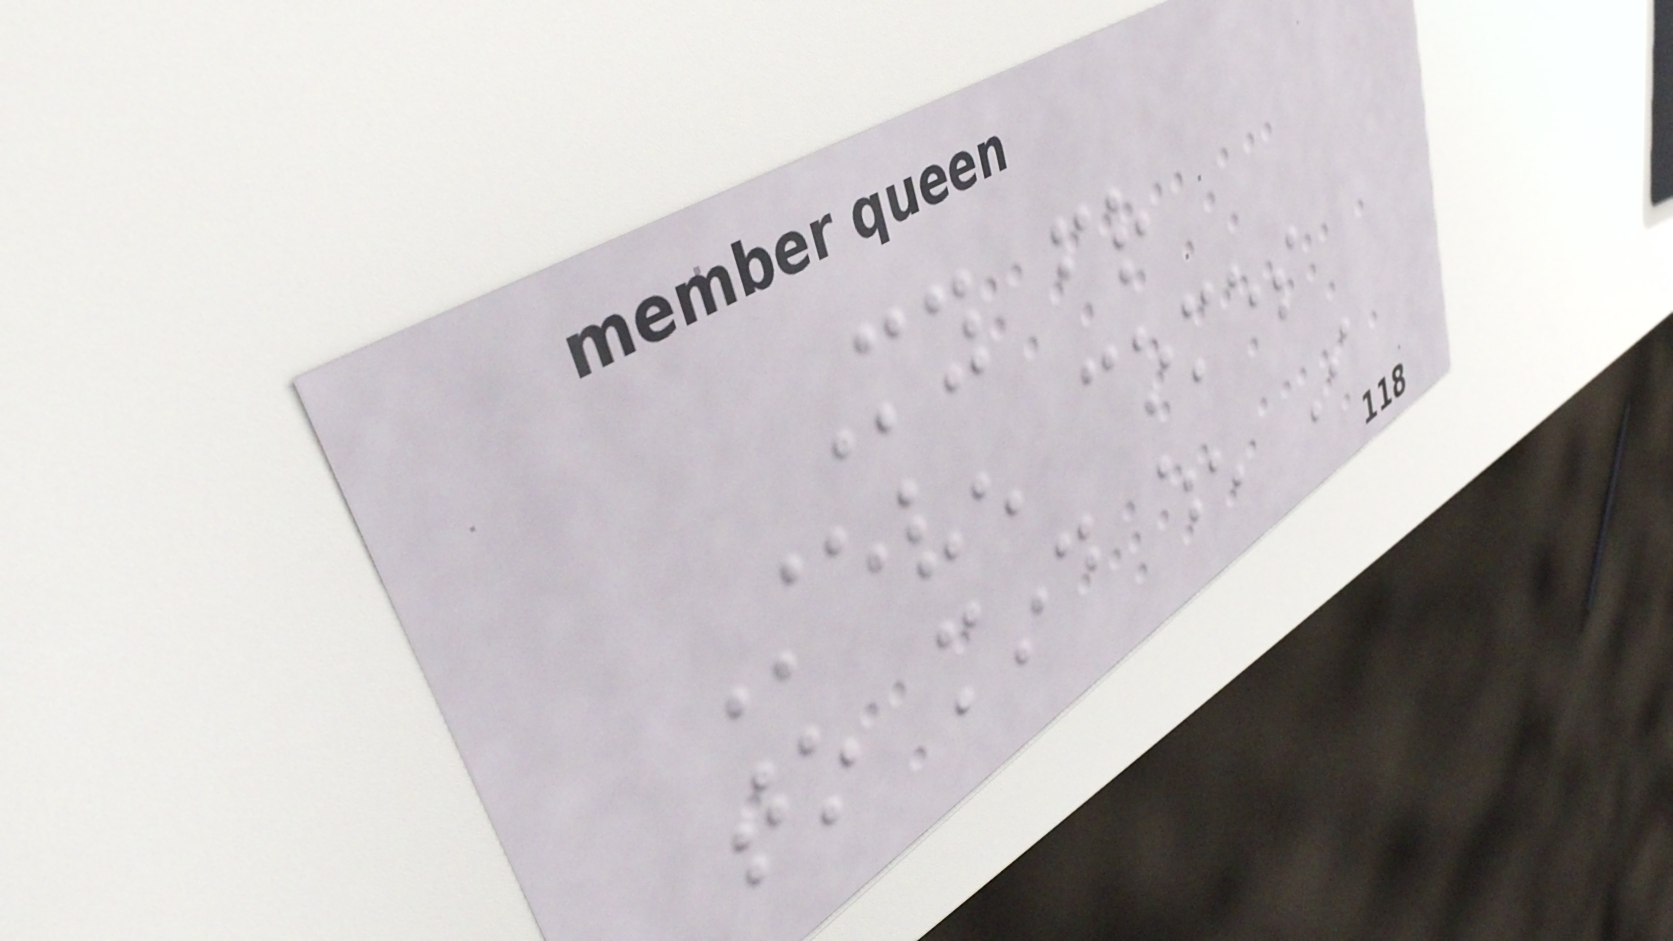My friend
Steven comes
to mind when I
